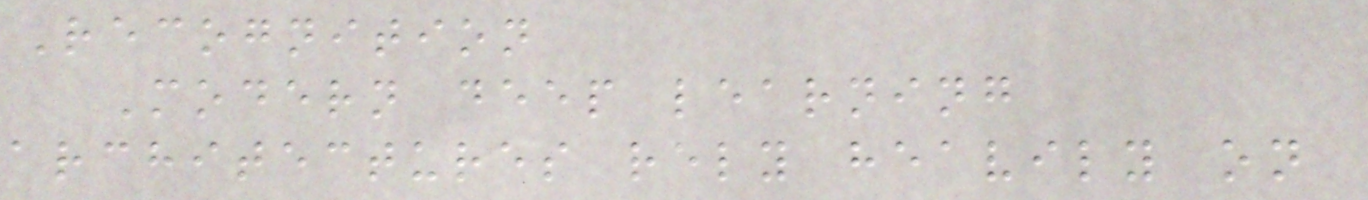Recognition
Modern deep learning
architectures rely heavily on
